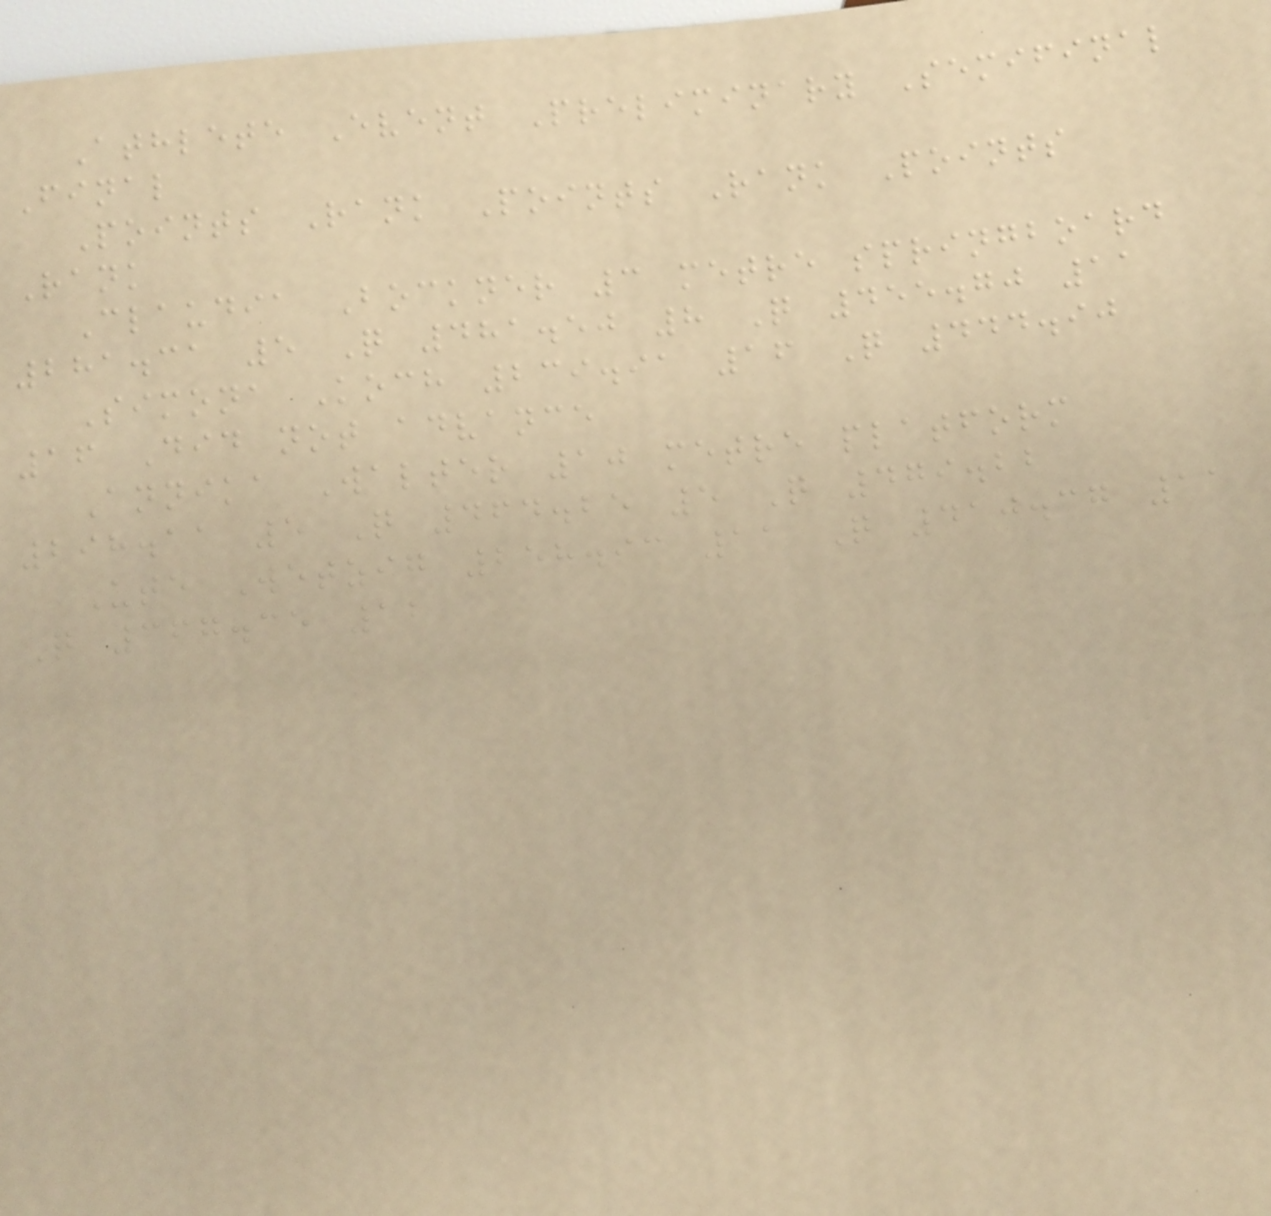Athlete Event Preliminary Semifinal
Final
Points Rank Points Rank Points
Rank
Claudia Bockner 3 metre springboard
281.31 5 Q 481.50 8 Q 455.70 11
Simona Koch 239.91 16 Q 444.90
16 Did not advance
Annika Walter 10 metre platform
298.11 5 Q 464.25 5 Q 479.22
Ute Wetzig 258.93 11 Q 410.37 11
Q 367.35 12
